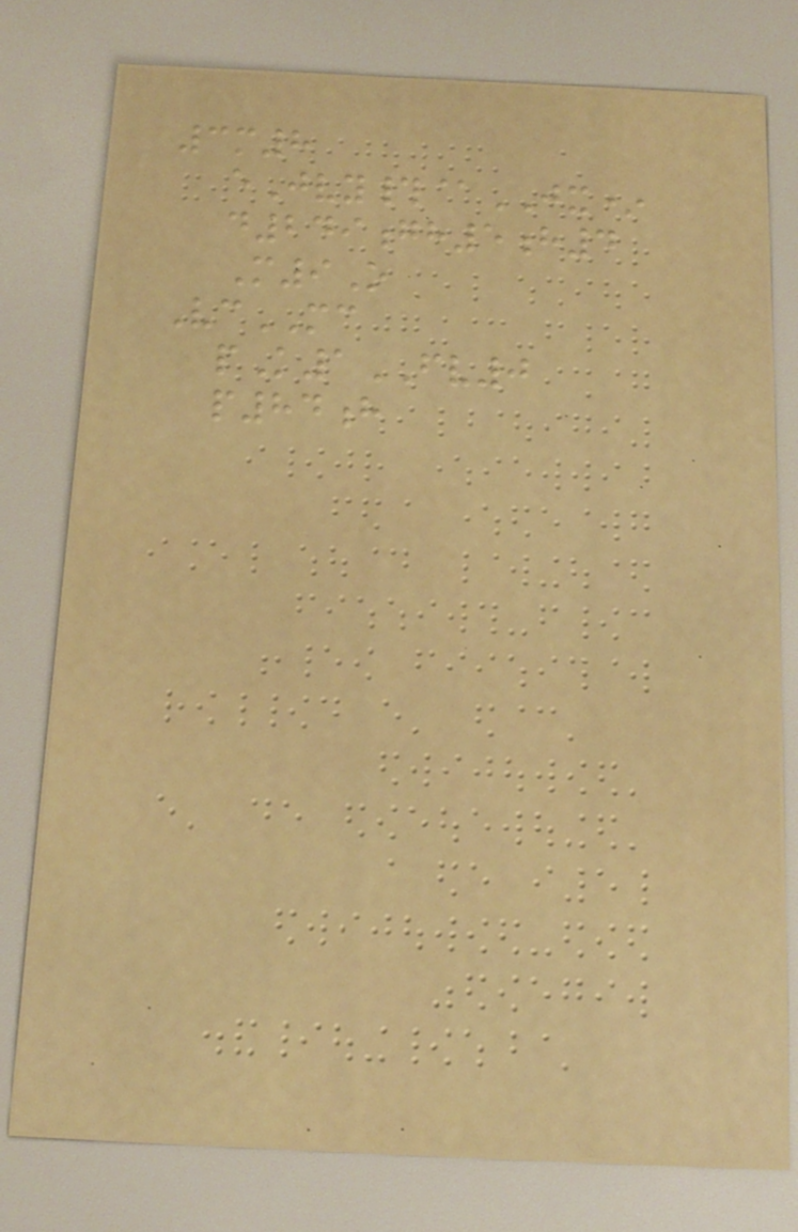3m8
eJvy#@JX*
d249gh5h4
M9O
VcMC
pK1FV0
p84h
